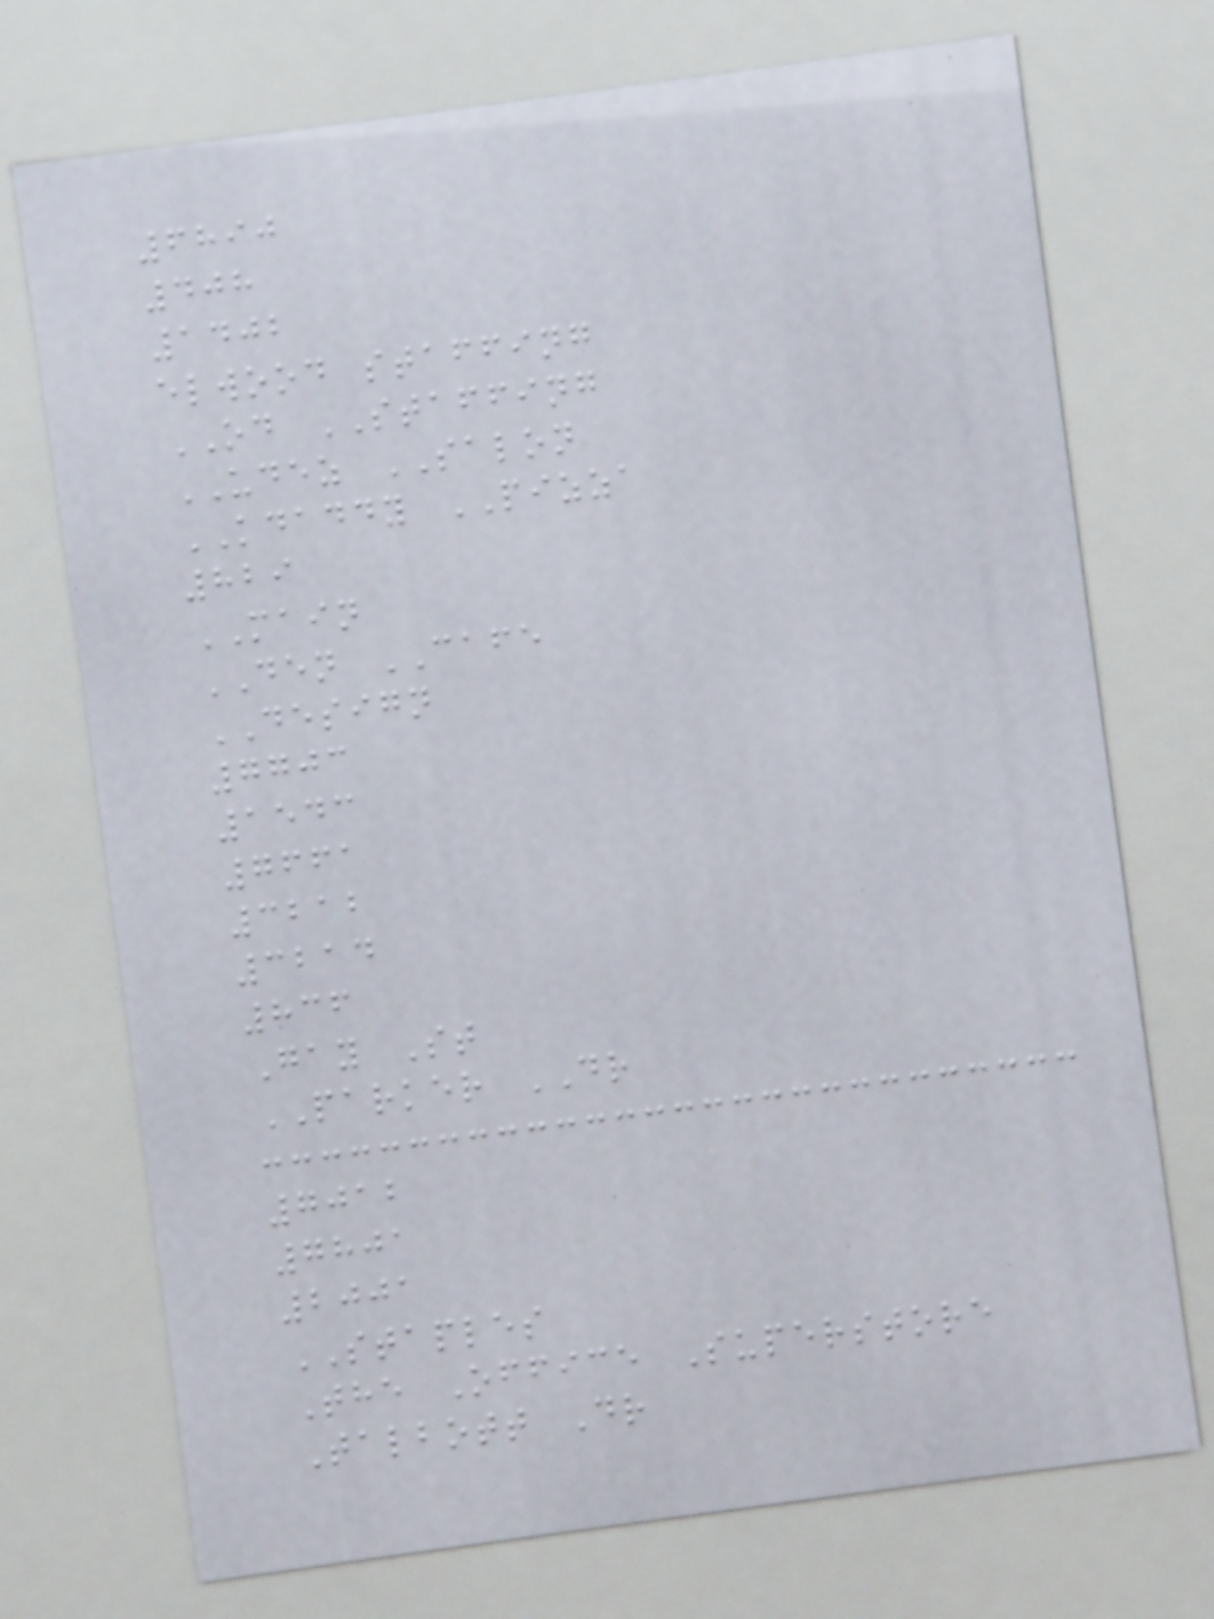6890
408
1402
elwood staffing
OD STAFFING
UDEZ SALON
KDADDY PIZZA
829
MAIN
DEN CAFE
DESIGN
7703
1543
7661
3212
3214
836
Gay St
PARKER DR
7012
7801
2001
STAPLES
The Office Superstore
Talbott Dr
